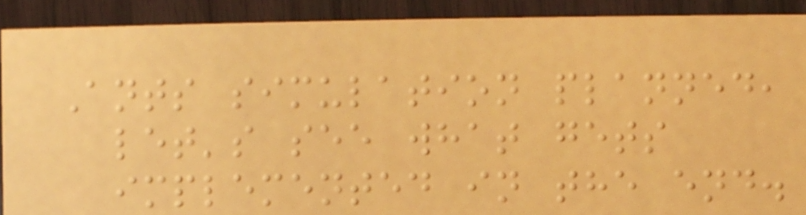Ants simulation planned,
let's see what gets
implemented in the end.
